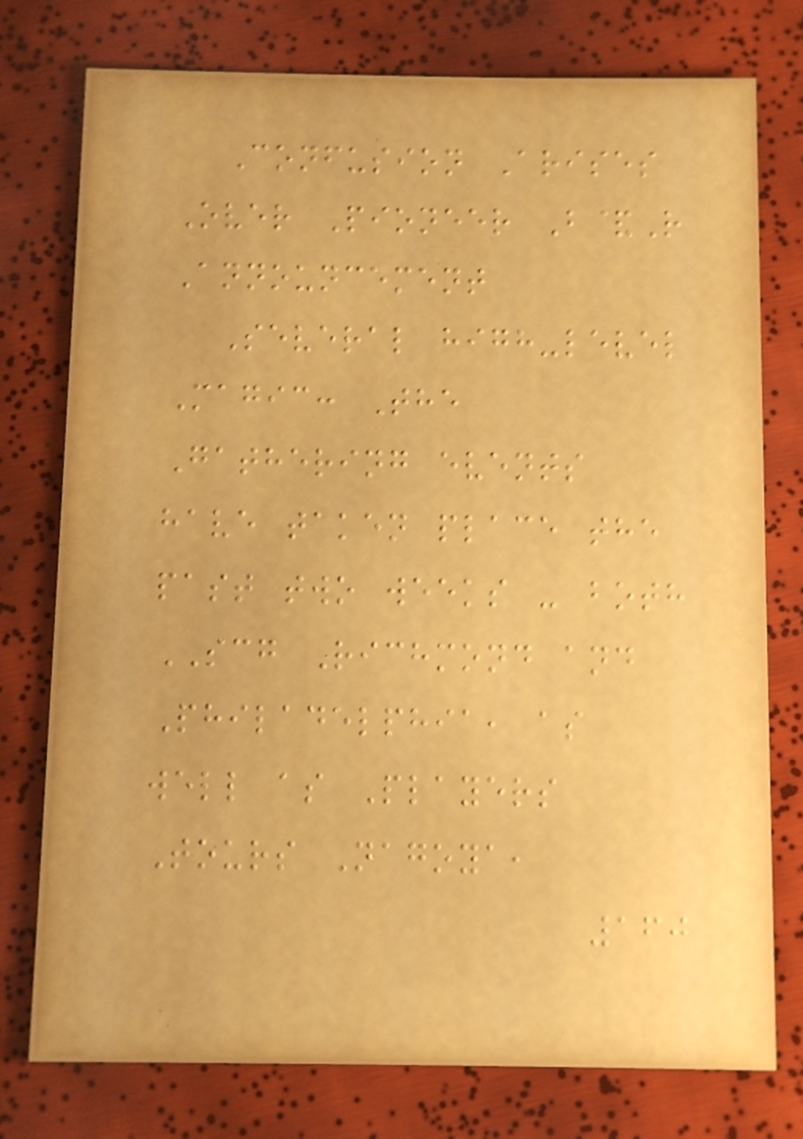Confusion Arises
Over Pioneer B&R
Announcement
Several high-level
Magic: The
Gathering events
have taken place the
past two weeks - both
SCG Richmond and
Philadelphia, as
well as Players
Tours Nagoya,
160
